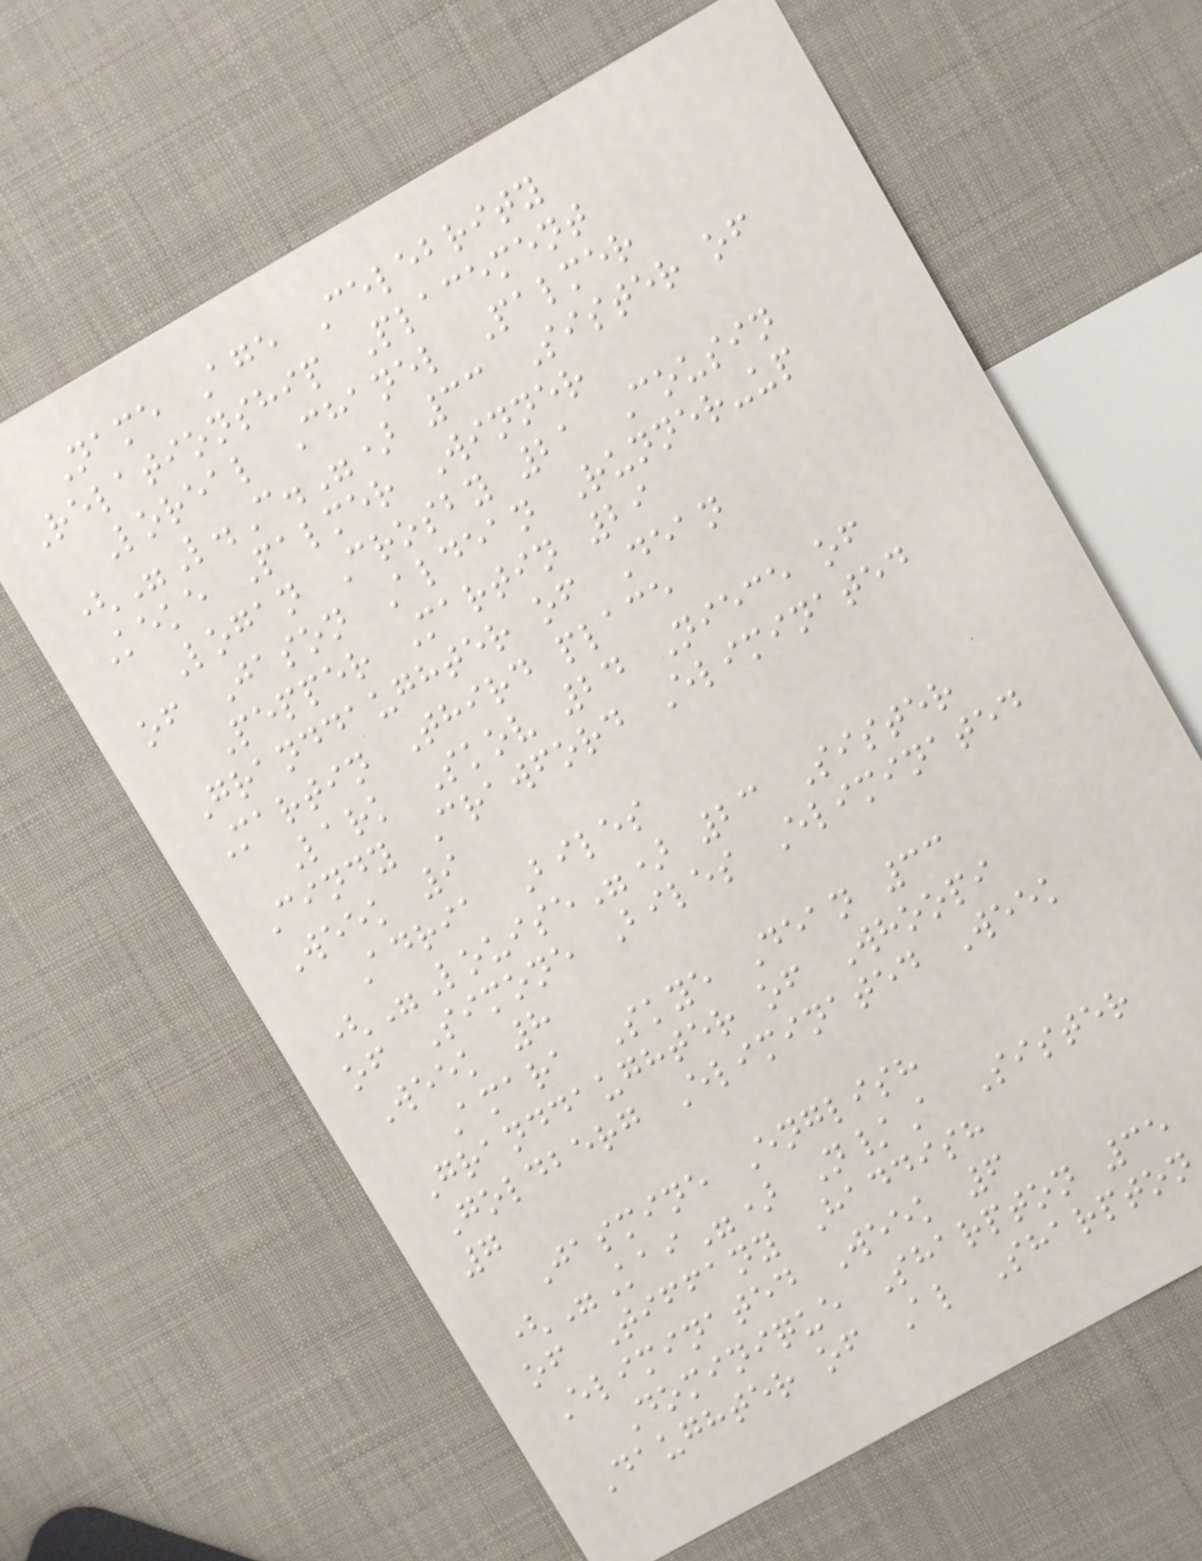Name Age Celebrity
Relationship Placement
Loreal Chanel Palmer
("L.C.") 33 Sister of
Keke Palmer Winner
Logan Crosby 21 Cousin
of Jason Aldean Runner-up
Pepper Martin 29
Granddaughter of Dean
Martin Third place
Lark Skov 24 Niece of
Cindy Crawford Eliminated
Week 9
Adria Biles
("Louise") 23 Sister
of Simone Biles Eliminated
Week 8
Amara Skye Dean 33
Granddaughter of Whoopi
Goldberg Eliminated Week
7
Jasmine English
("Kai") N/A Sister
of Tiffany Haddish
Eliminated Week 6
Dominique Sharpton 35
Daughter of Al Sharpton
